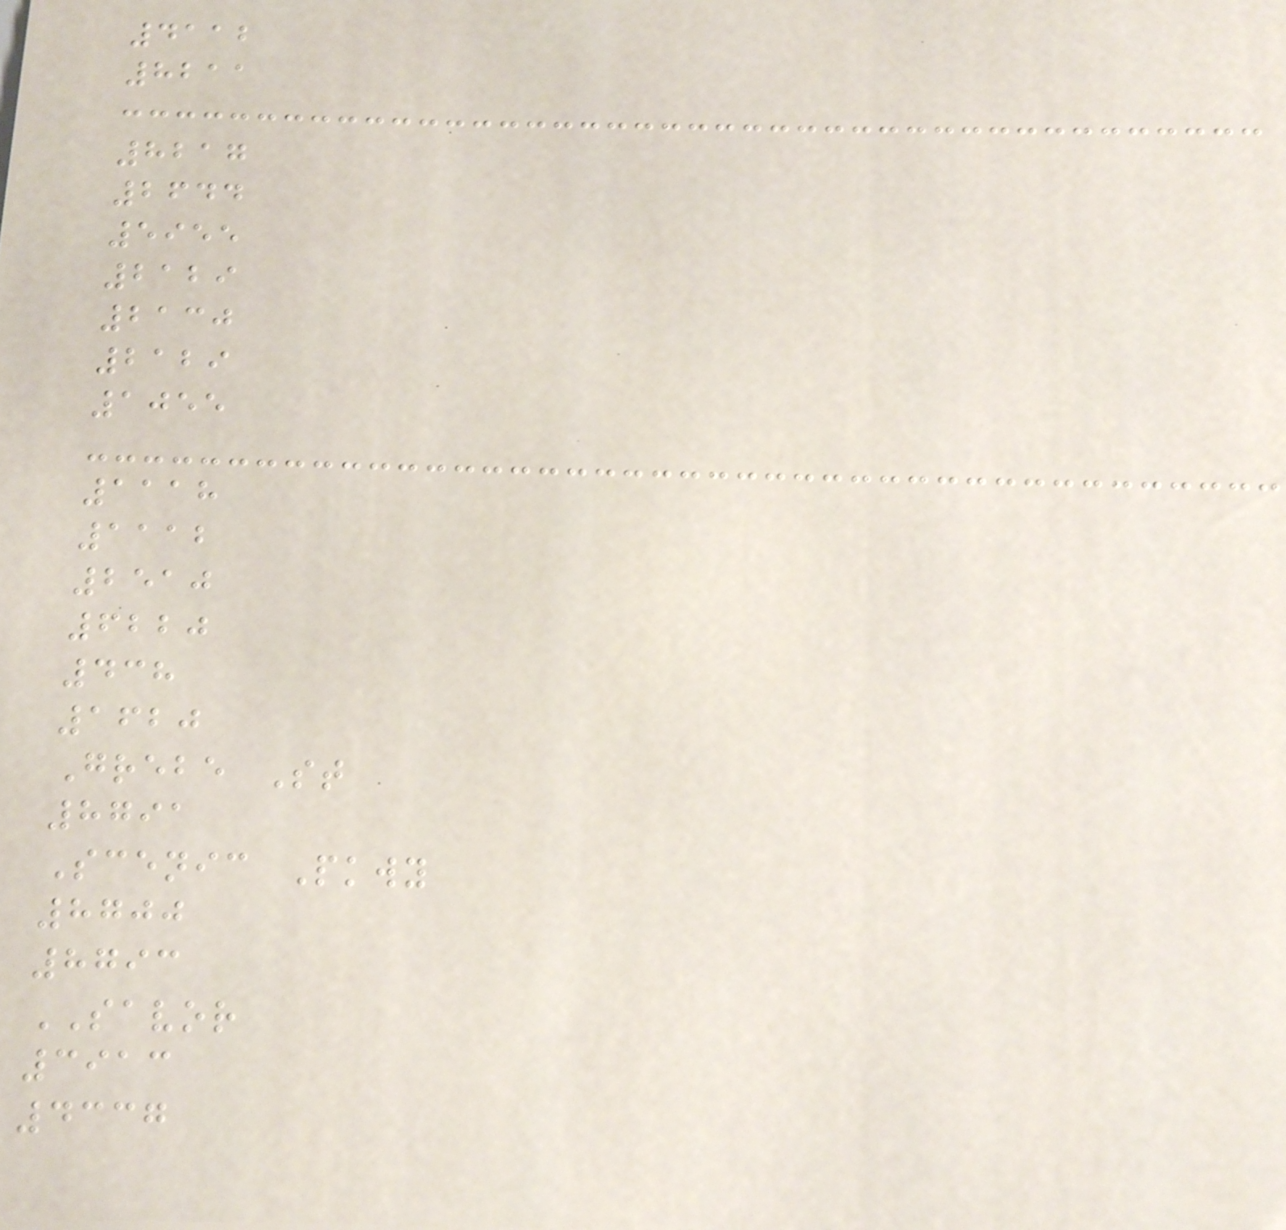4112
8211
8217
2644
5955
2129
2130
2129
1055
1118
1112
2510
6220
438
1620
Grebe St
8791
Scenic Pkwy
8700
8793
SAVOR
3913
4337
